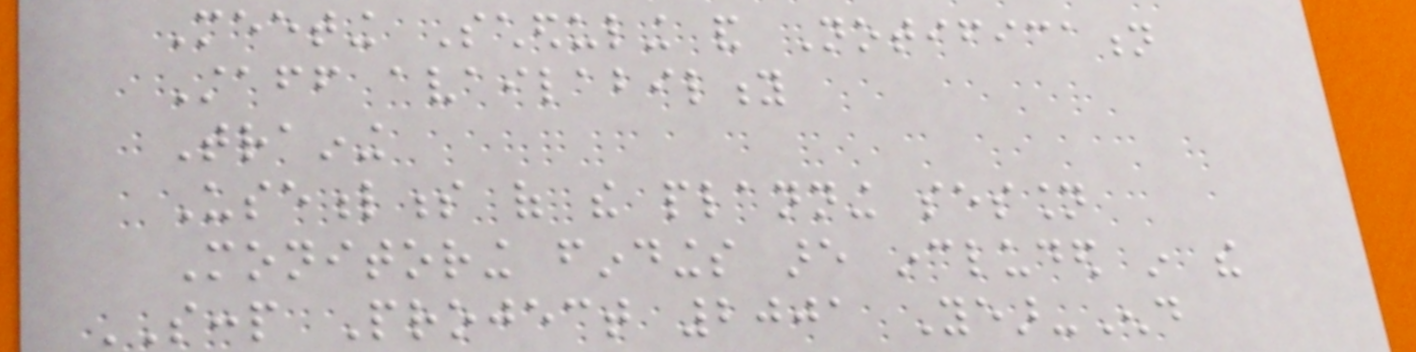Meeting Scheduling and Notification
Staff availability
Training
Usefulness of the planning session
Monitoring findings are included in the
SCCP Project 2001 Year-End
